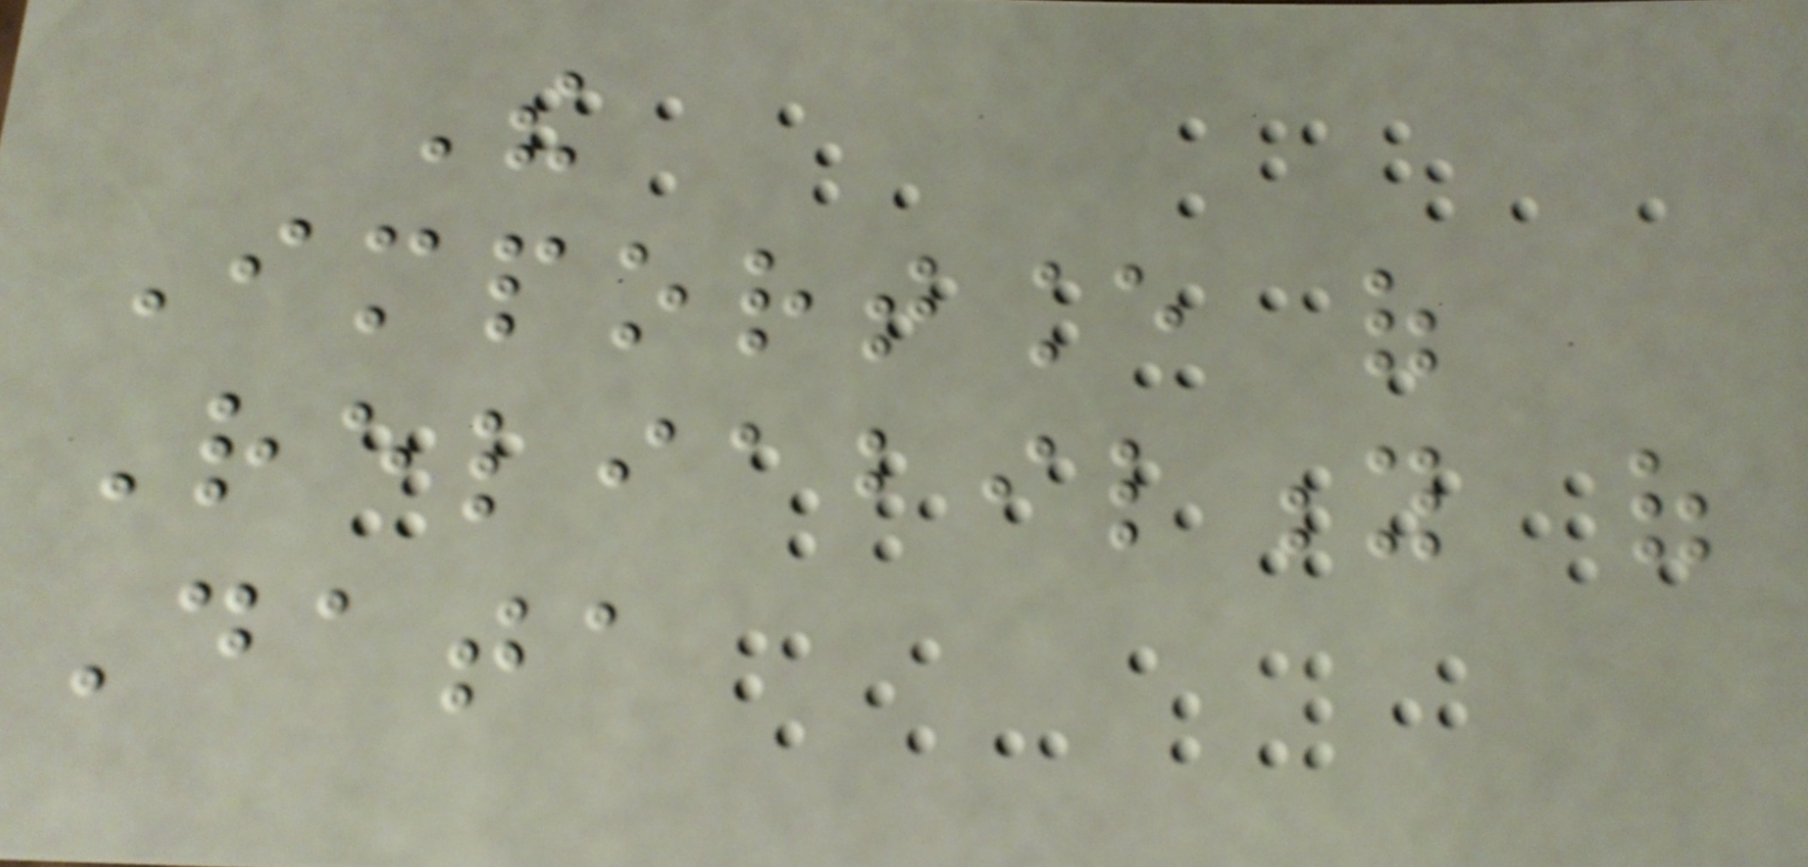The
Importance of
Reliability of
Data
